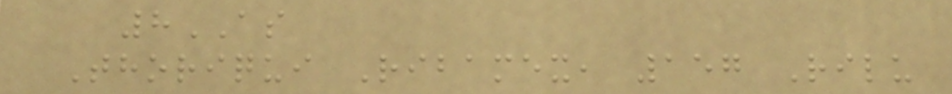8AS
Thoriqui Ribamex, 157 Rilu
